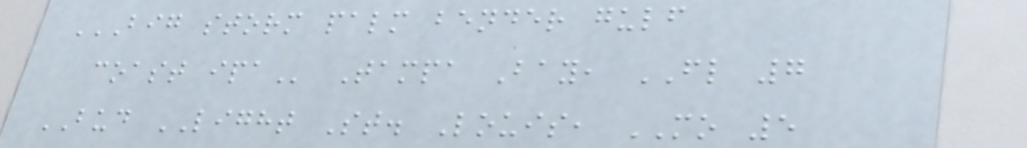BIG STORM PALM BENDER GULF
COAST IPA Tampa Bay, FL 7
BUD LIGHT St. Louis, MO 5
